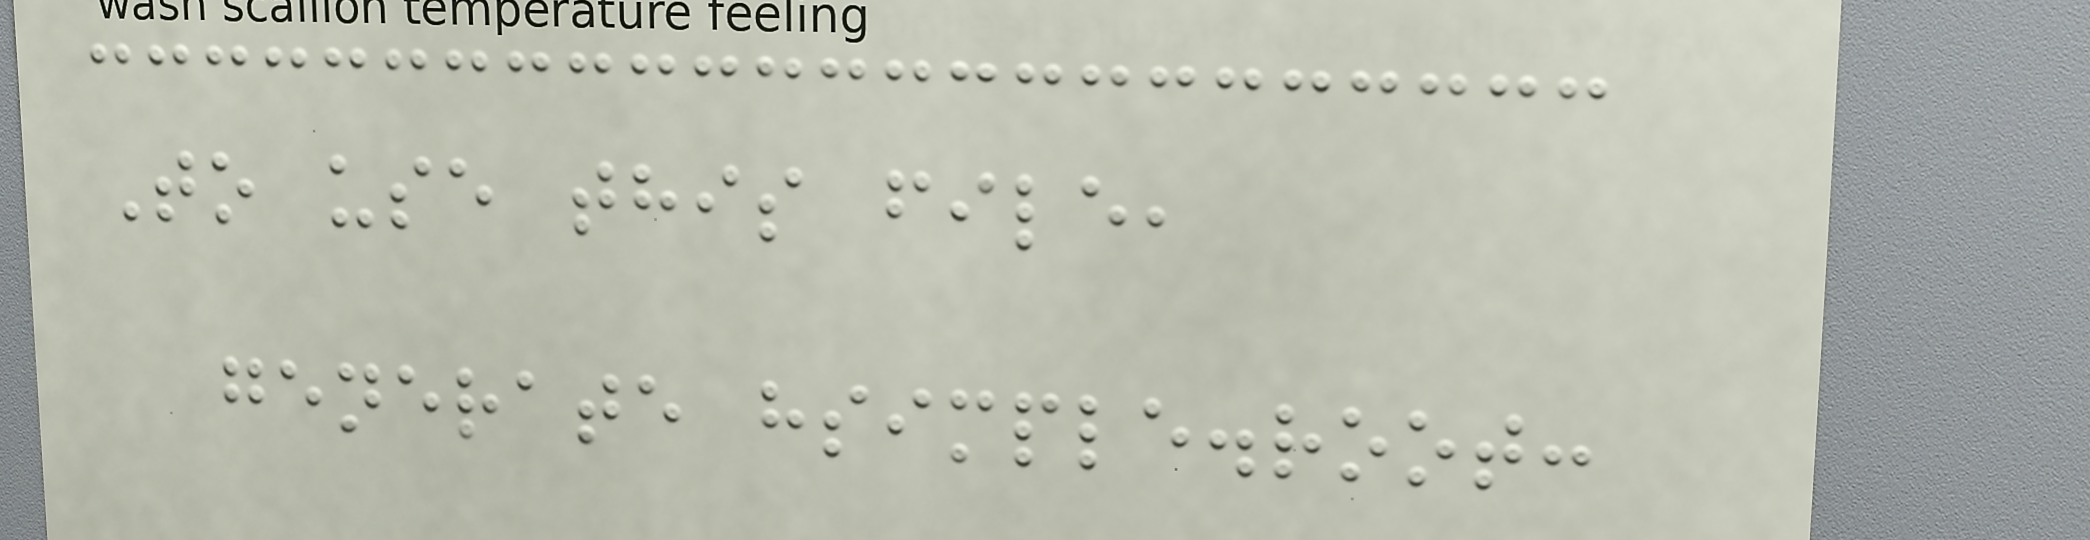To use this file,
generate hsimple.root:
